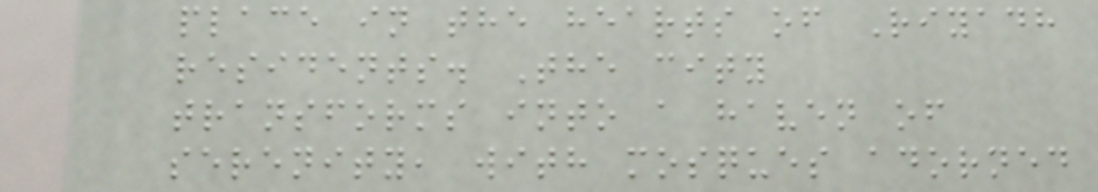place in the hearts of Riyadh
residents. The city
transforms into a haven of
serenity, with mosques adorned
